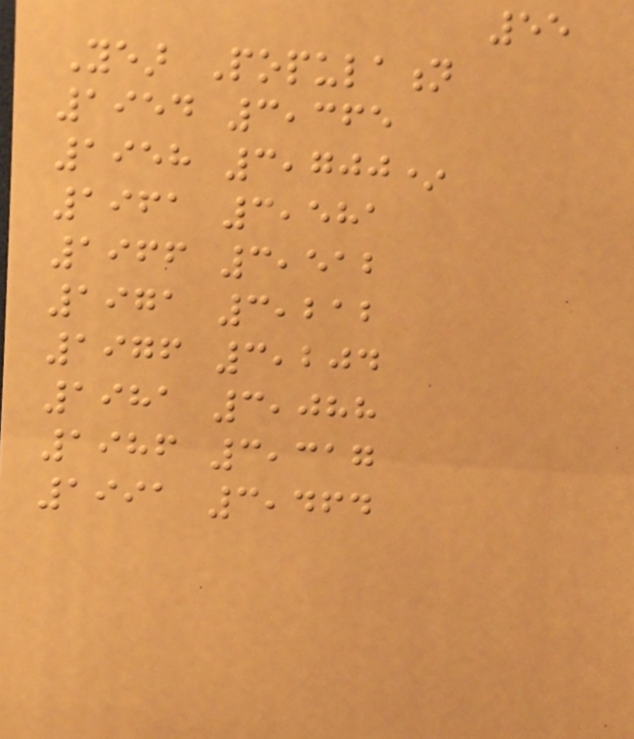55
Year Population
1954 3,365
1958 3,700*
1961 3,581
1966 3,512
1971 3,212
1976 3,204
1981 3,088
1986 3,317
1991 3,464
